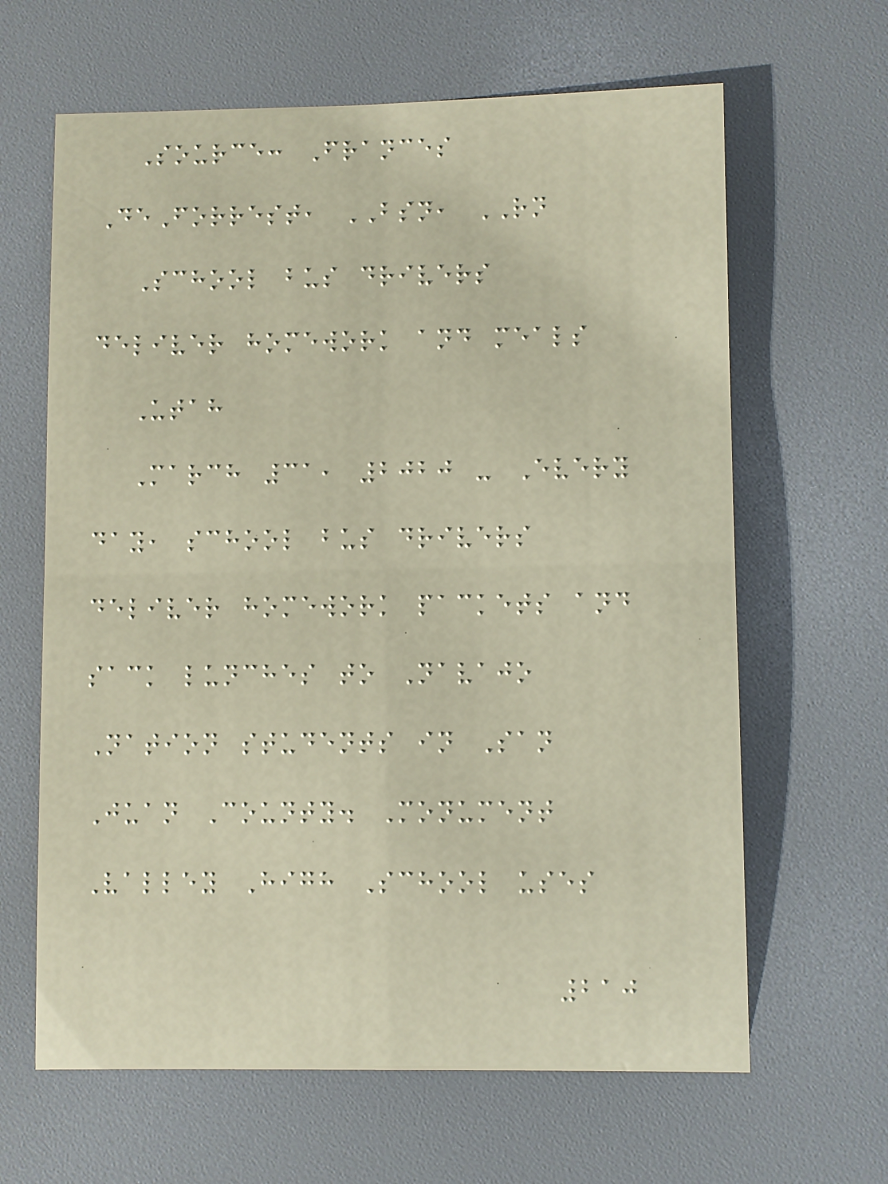Source: Frances
DeForrest, BSN, RN
School bus drivers
deliver homework and meals
Utah
March 31, 2020 - Every
day, school bus drivers
deliver homework packets and
sack lunches to Navajo
Nation students in San
Juan County. Monument
Valley High School uses
210
